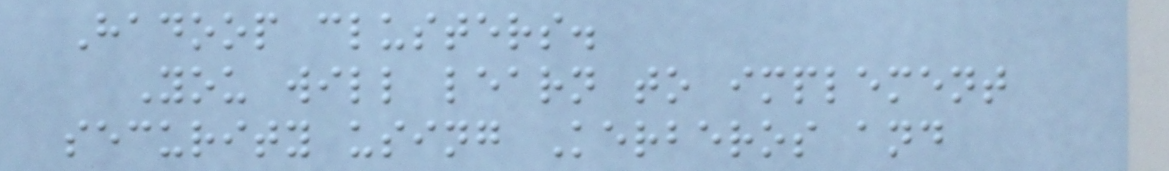Hadoop clusters.
You will learn to implement
security using Kerberos and
